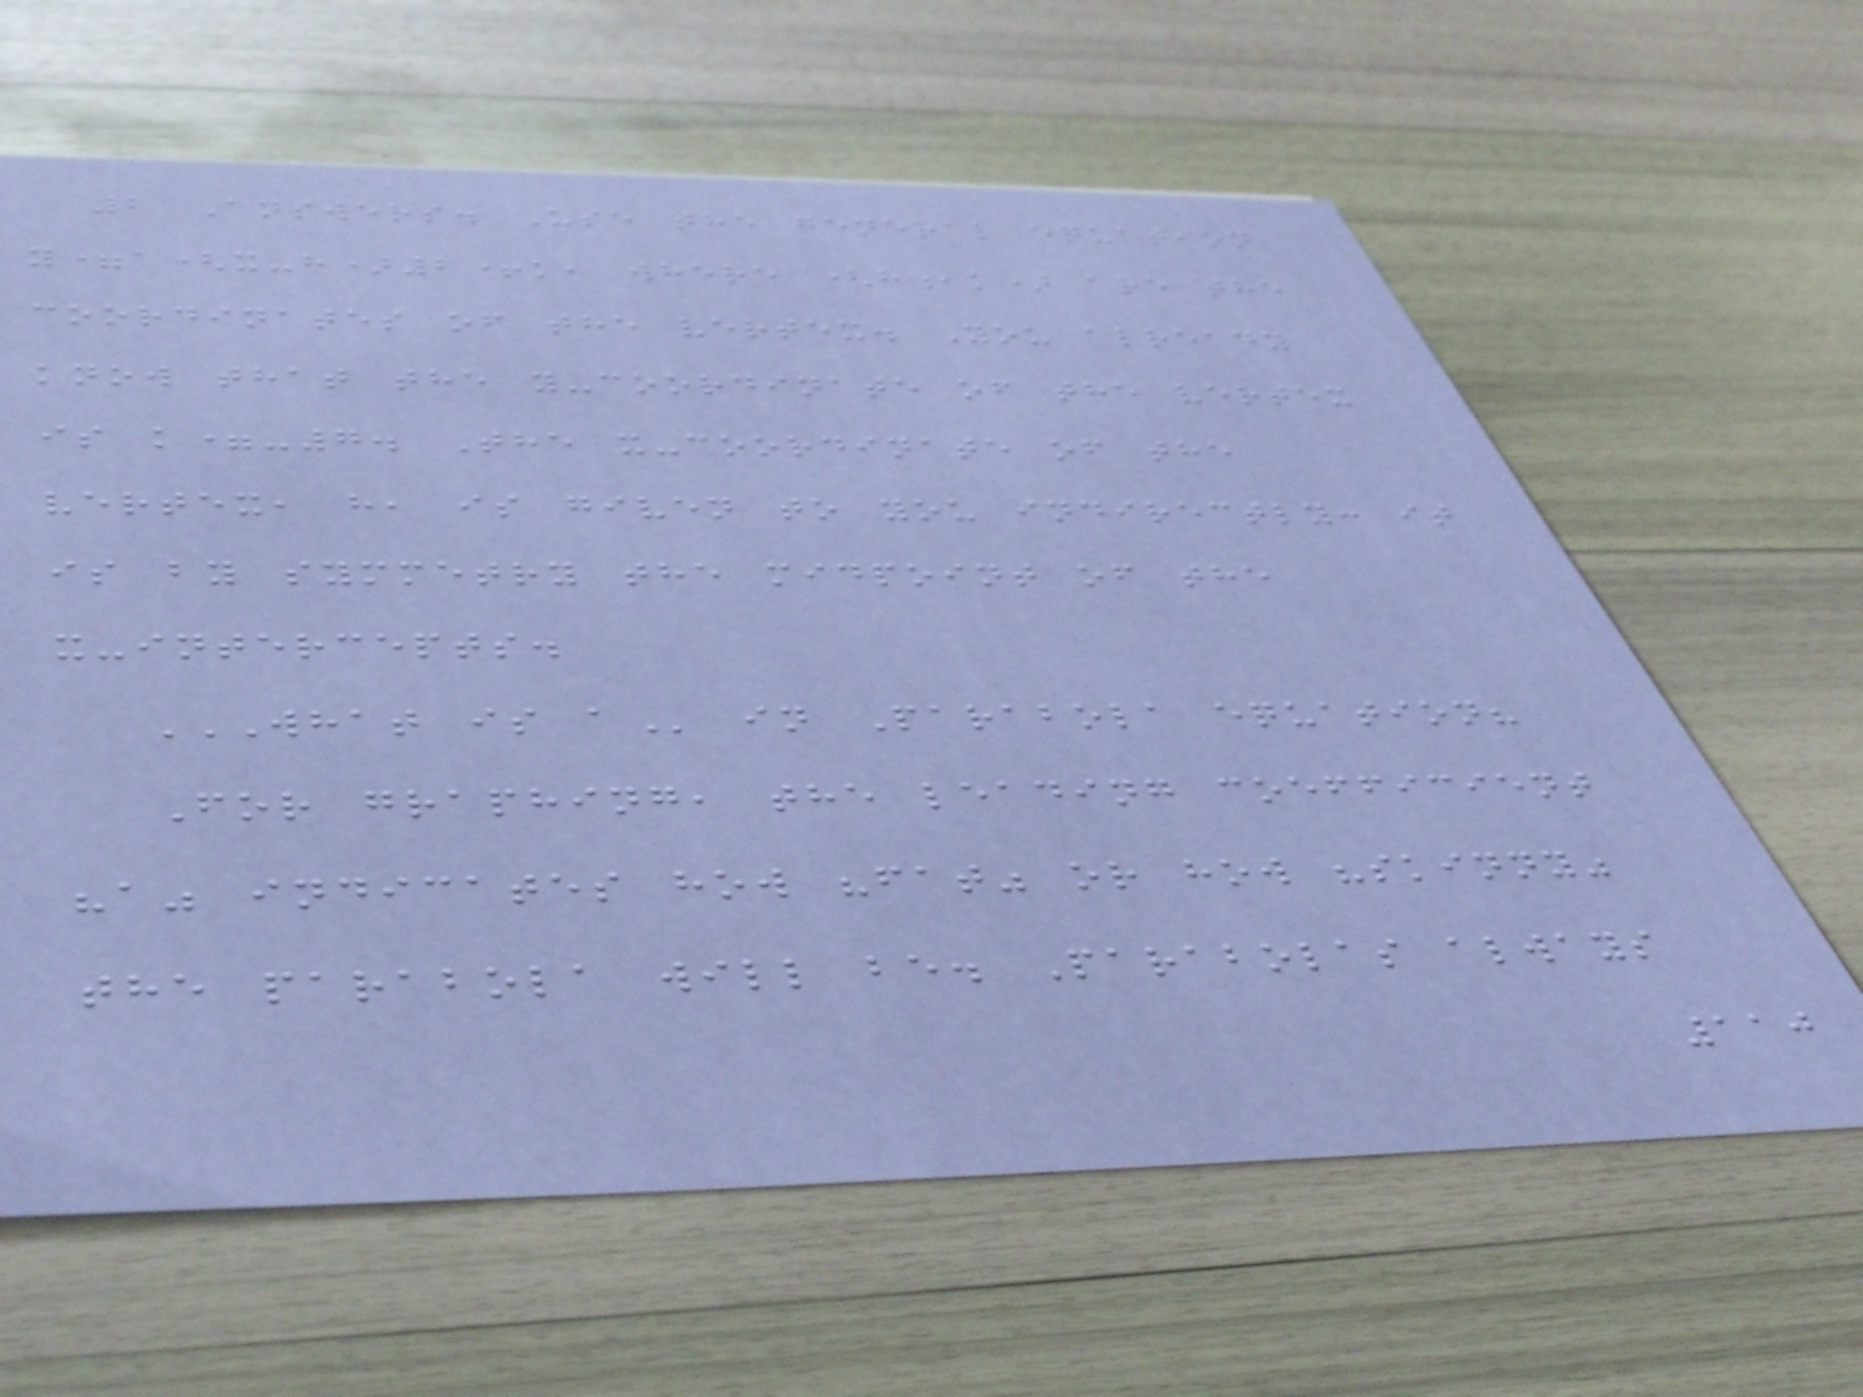2 Answers. Use the general equation
y=a(x-h)2+k, where (h,k) are the
coordinates of the vertex. You already
know that the y-coordinate of the vertex
is k=-7. The x-coordinate of the
vertex, h, is given to you indirectly: it
is by symmetry the midpoint of the
x-intercepts.
WHAT IS A in Parabola equation?
For graphing, the leading coefficient
"a" indicates how "fat" or how "skinny"
the parabola will be. Parabolas always
110
